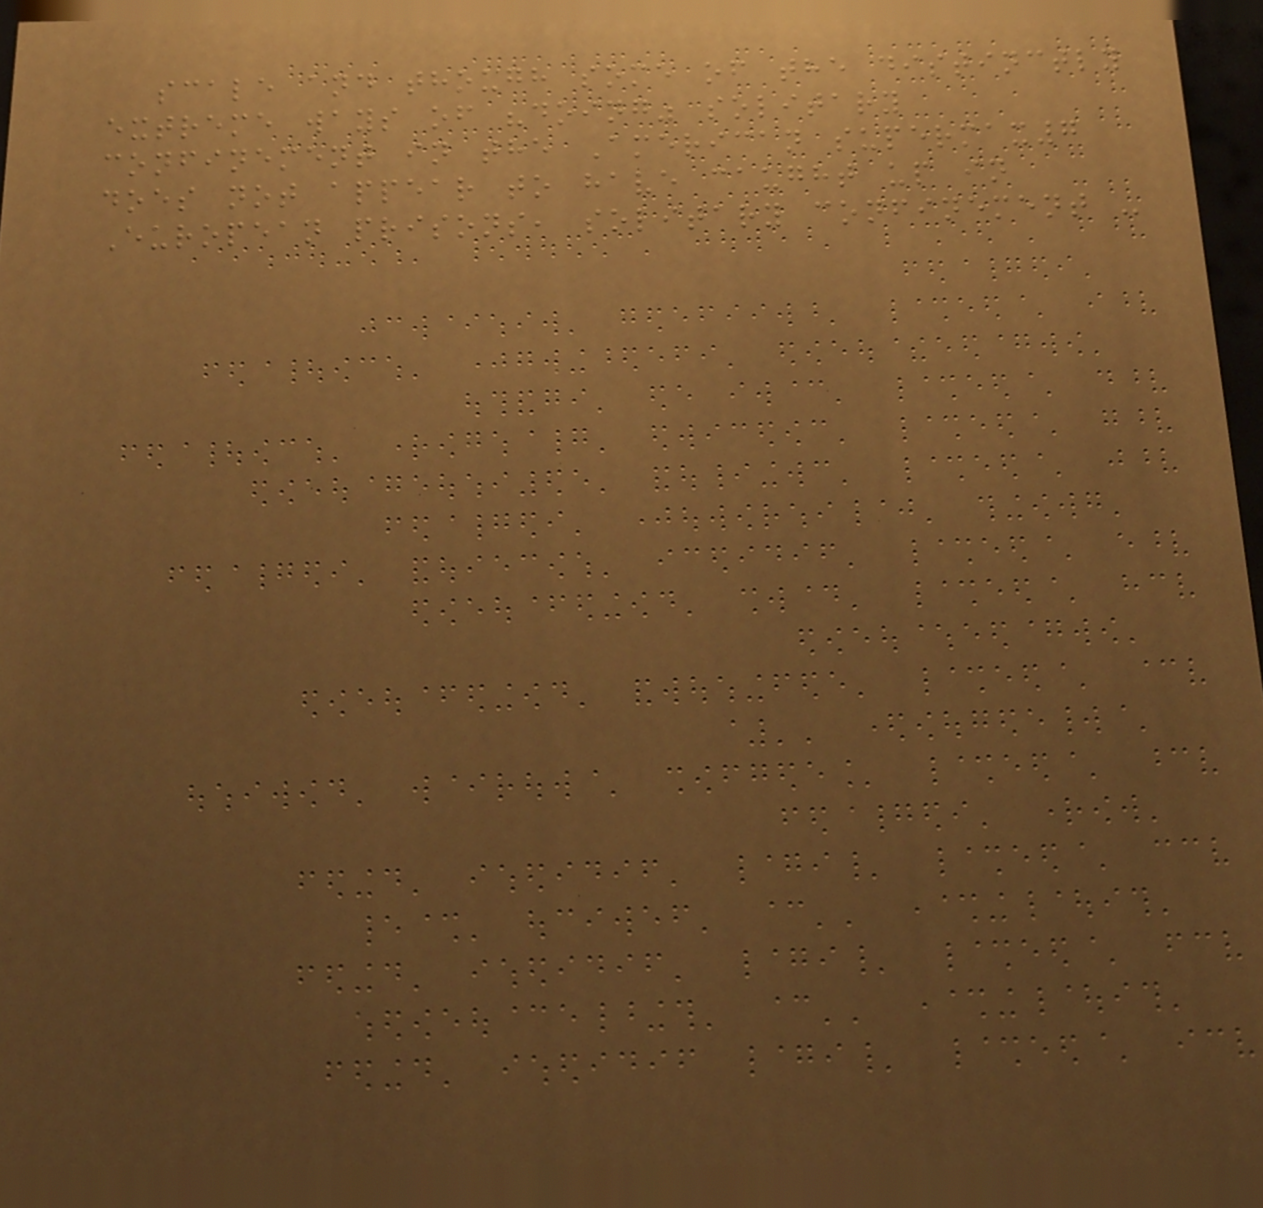scale and though some of the distinctly
extreme ways of "doing" solitary
confinement in the American supermax7
does not appear to have caught up in
European prisons, solitary confinement -
